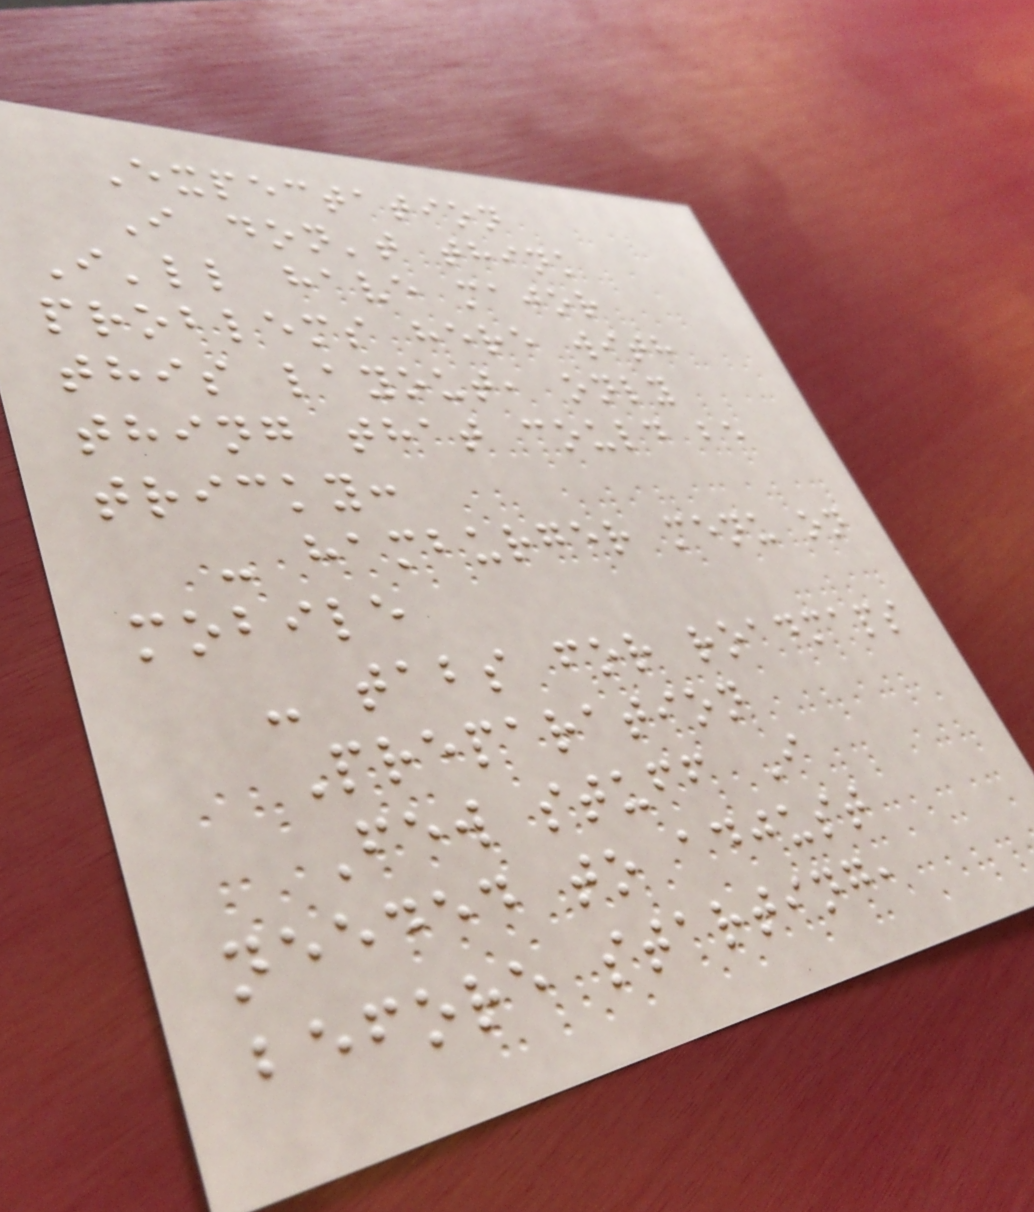Expectation
I don't think
I'll have major
problems here with
this layout, only
thing that could be
tricky:
- hamburger menu on
mobile
- tabs for roadmaps
Preparation
Few stuff I
needed to adjust
before starting,
